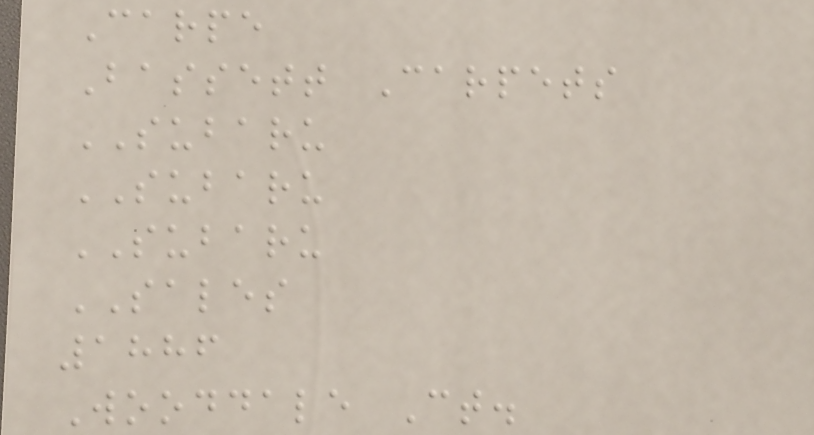Carpe
Bassett Carpets
SUBARU
SUBARU
SUBARU
SALES
1886
Wooddale Ct.
